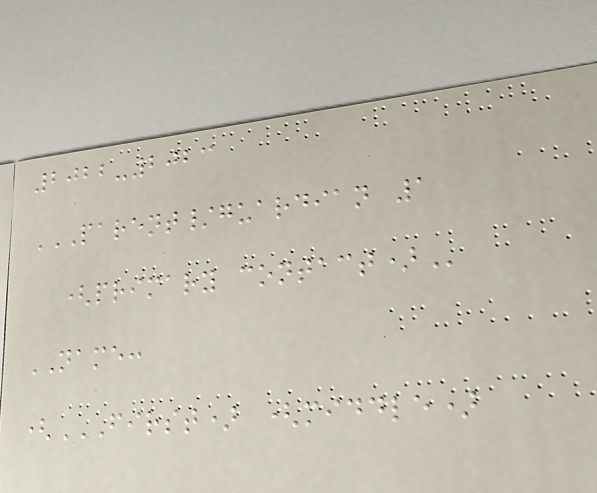2022-2023
PARENT/GUARDIAN 1
(PRIMARY CONTACT)
NAME:
(FIRST) (MIDDLE)
